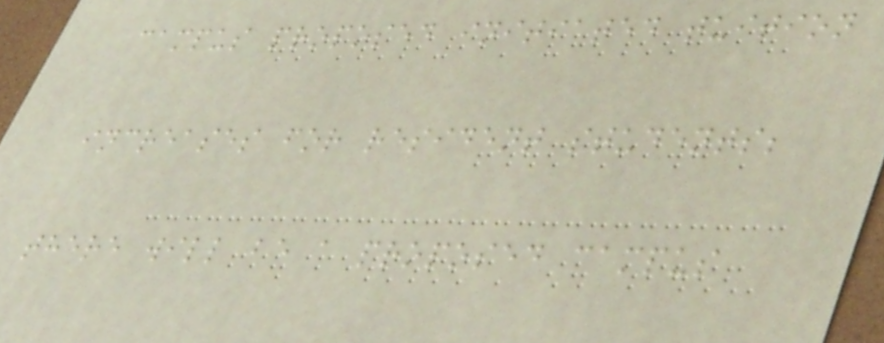campus proposed initiated tuition
increases for resident students;
there will be a proposed campus
